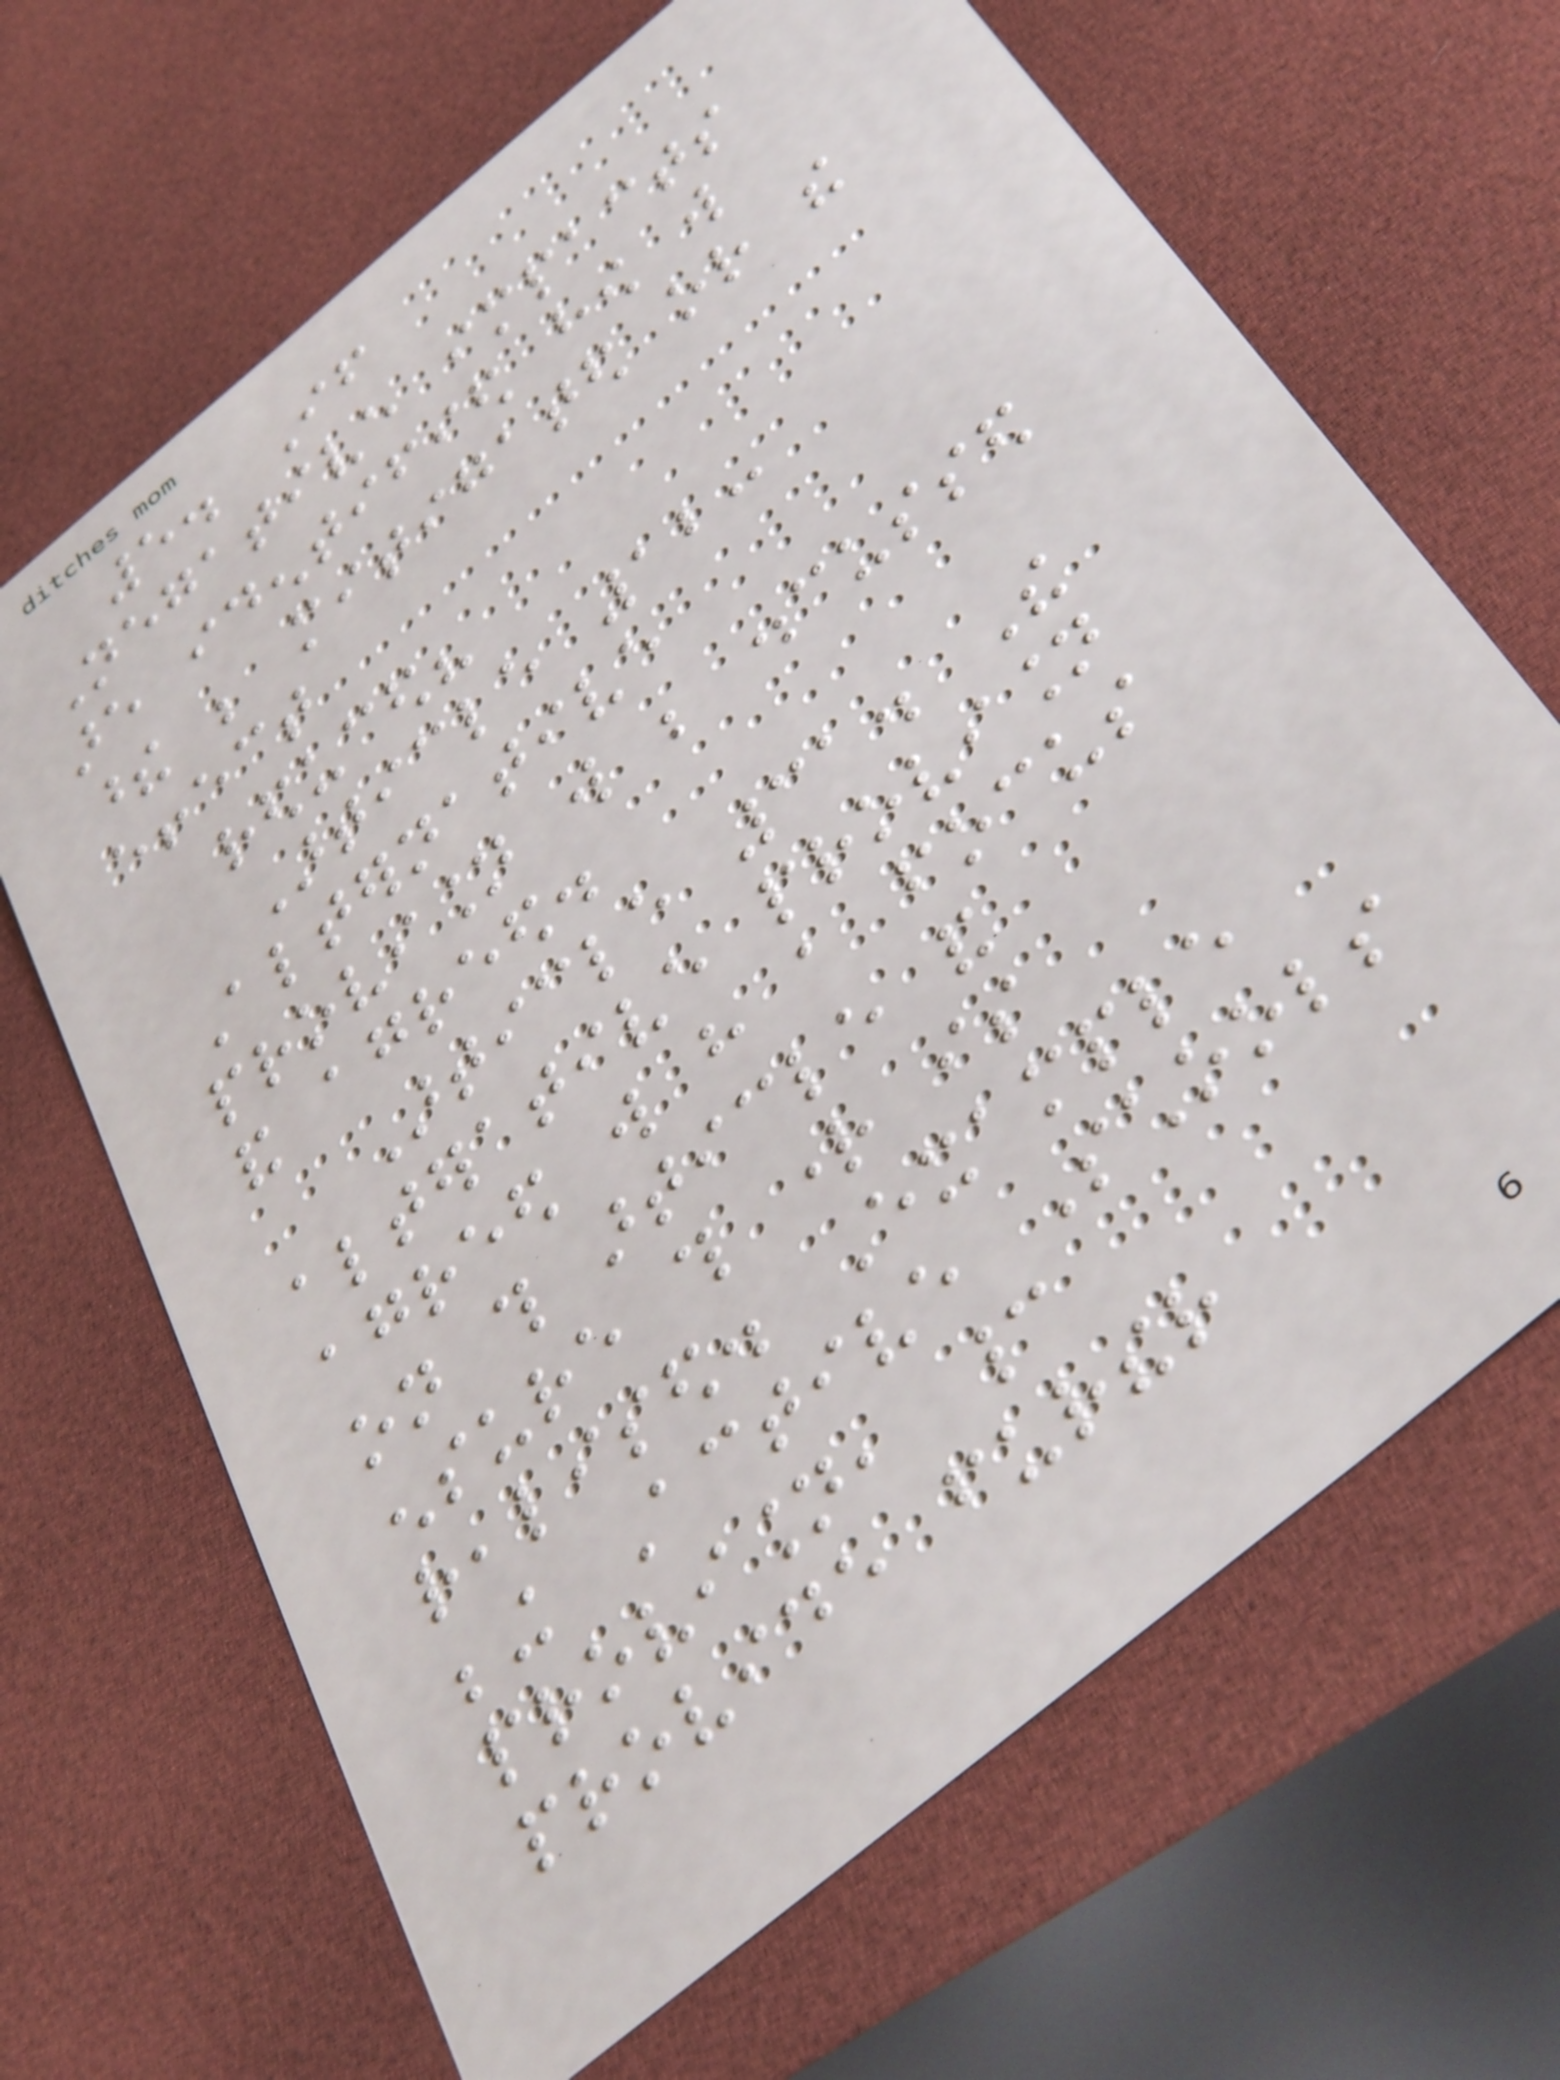5. If
Negative impacts
are identified how will
these be mitigated or the
effect
reduced?
Article 12:
Alternative
provision will be discussed
and agreed.
Article 31. The
alterative provision
agreed will have a focus
on this article and
ensure this right is
realised. Example
being Active Schools
provision, cannot
provide further
